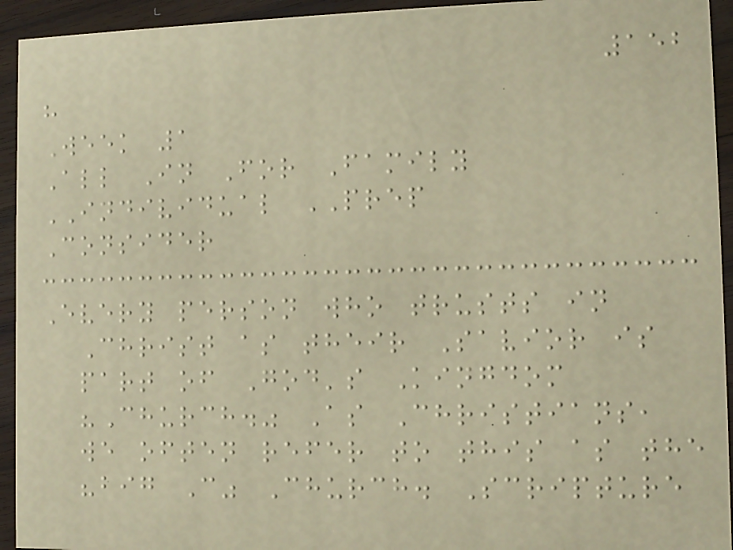152
h
Week 1
All In For Family
INDIVIDUAL PREP
Consider
Every person who trusts in
Christ as their Savior is
part of God's Kingdom
"Church." As Christians,
we often refer to this as the
"big C" Church. Scripture
